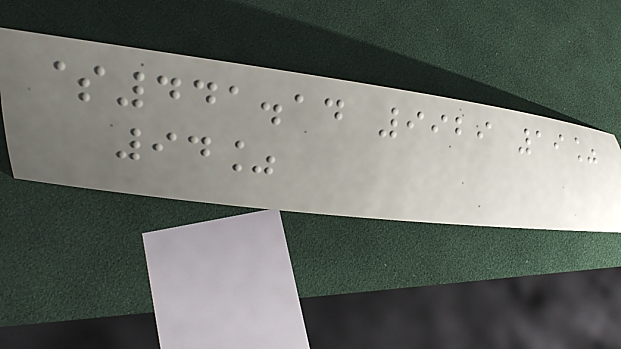$441.14 9929 19%
94%
